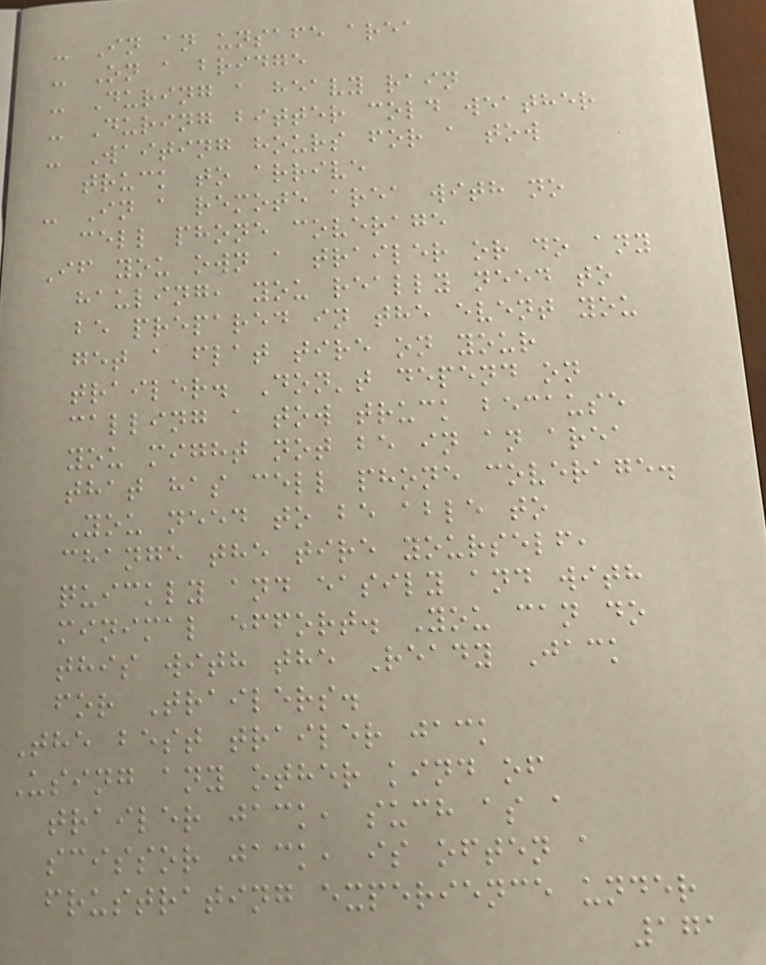- In an unsafe area
- On a bridge
- During a heavy rain
- During bitter cold weather
- Waiting hours for a tow
truck to arrive
- In a remote area with no
cell phone coverage
If you own a trailer or do any
hauling, you really need to
be prepared in the event you
get a flat tire on your
trailer. Don't depend on
calling a tow truck because
you might not be in an area
that has cell phone coverage.
You need to be able to
change the tire yourself,
quickly and easily and with
minimal effort. You can do
this with the Ready Jack
for Trailers.
The best trailer jack
Using any other kind of
trailer jack, such as a
scissor jack, is often a
frustrating experience under
171
